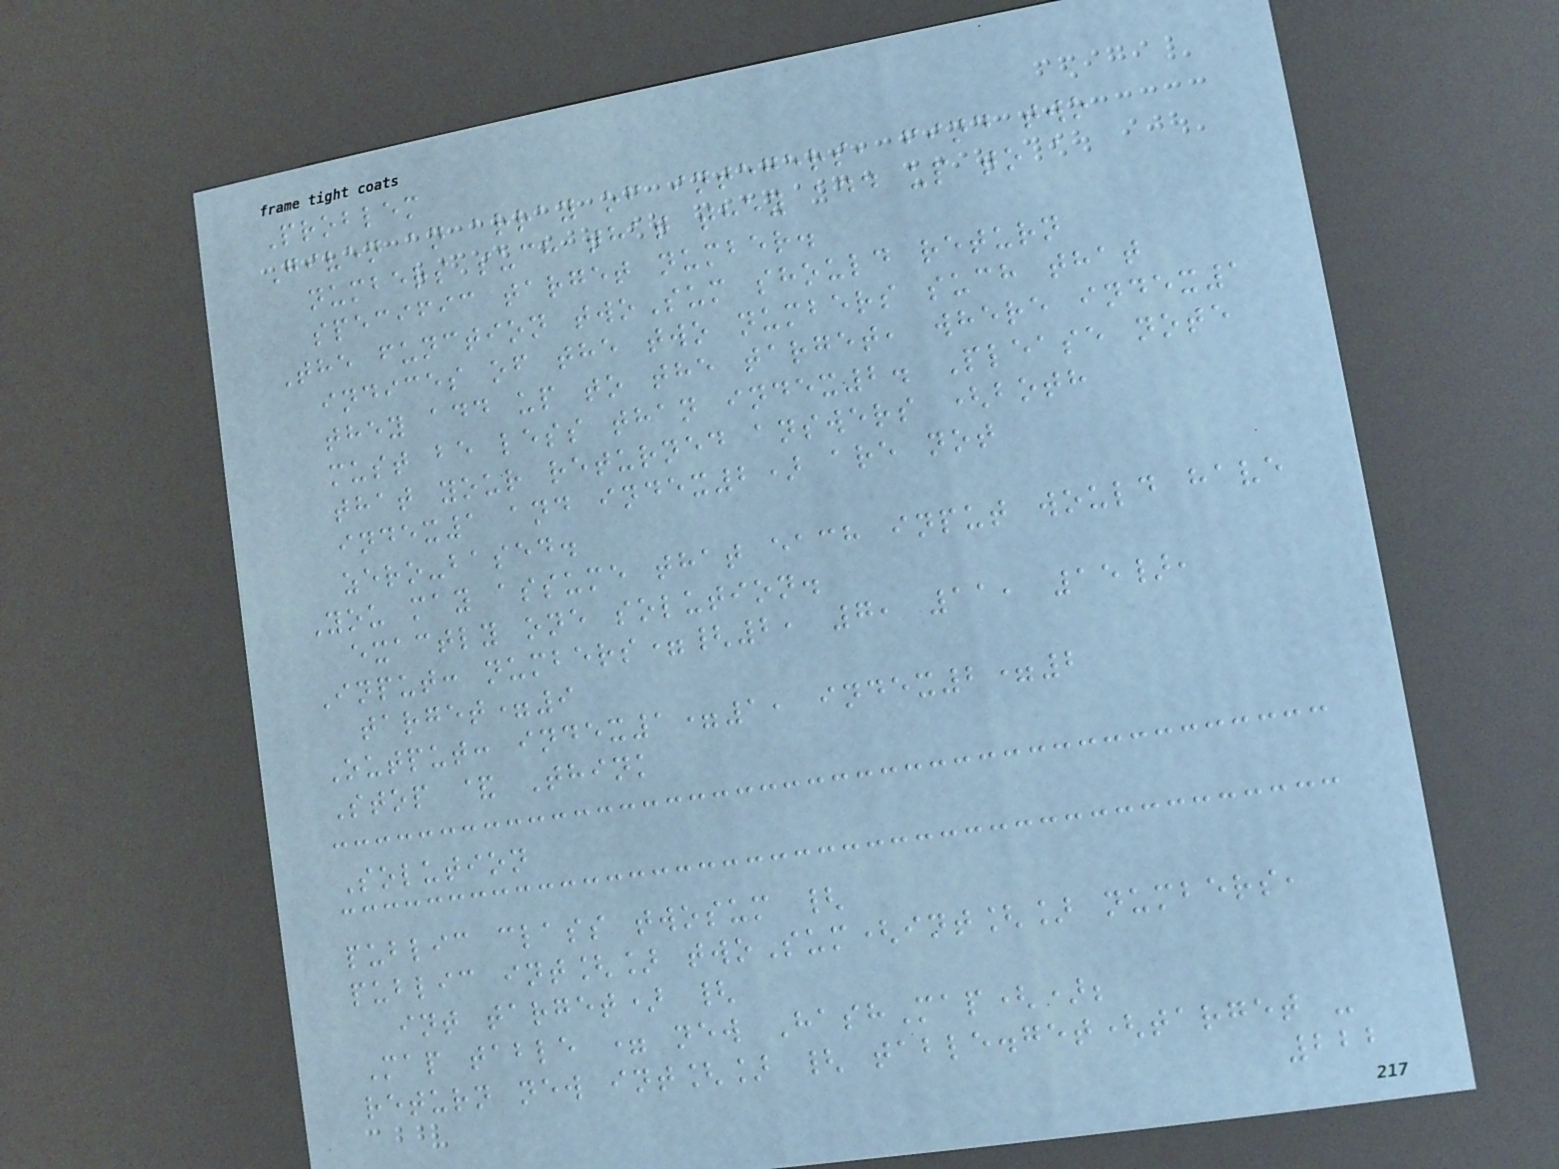Problem
Given an array of integers, find two
numbers such that they add up to a
specific target number.
The function twoSum should return
indices of the two numbers such that
they add up to the target, where index1
must be less than index2. Please note
that your returned answers (both
index1 and index2) are not
zero-based.
You may assume that each input would have
exactly one solution.
Input: numbers={2, 7, 11, 15},
target=9
Output: index1=1, index2=2
Stop & Think
Solution
public class twosum {
public int[] twoSum(int[] numbers,
int target) {
Map table = new HashMap();
return new int[] { table.get(target -
222
